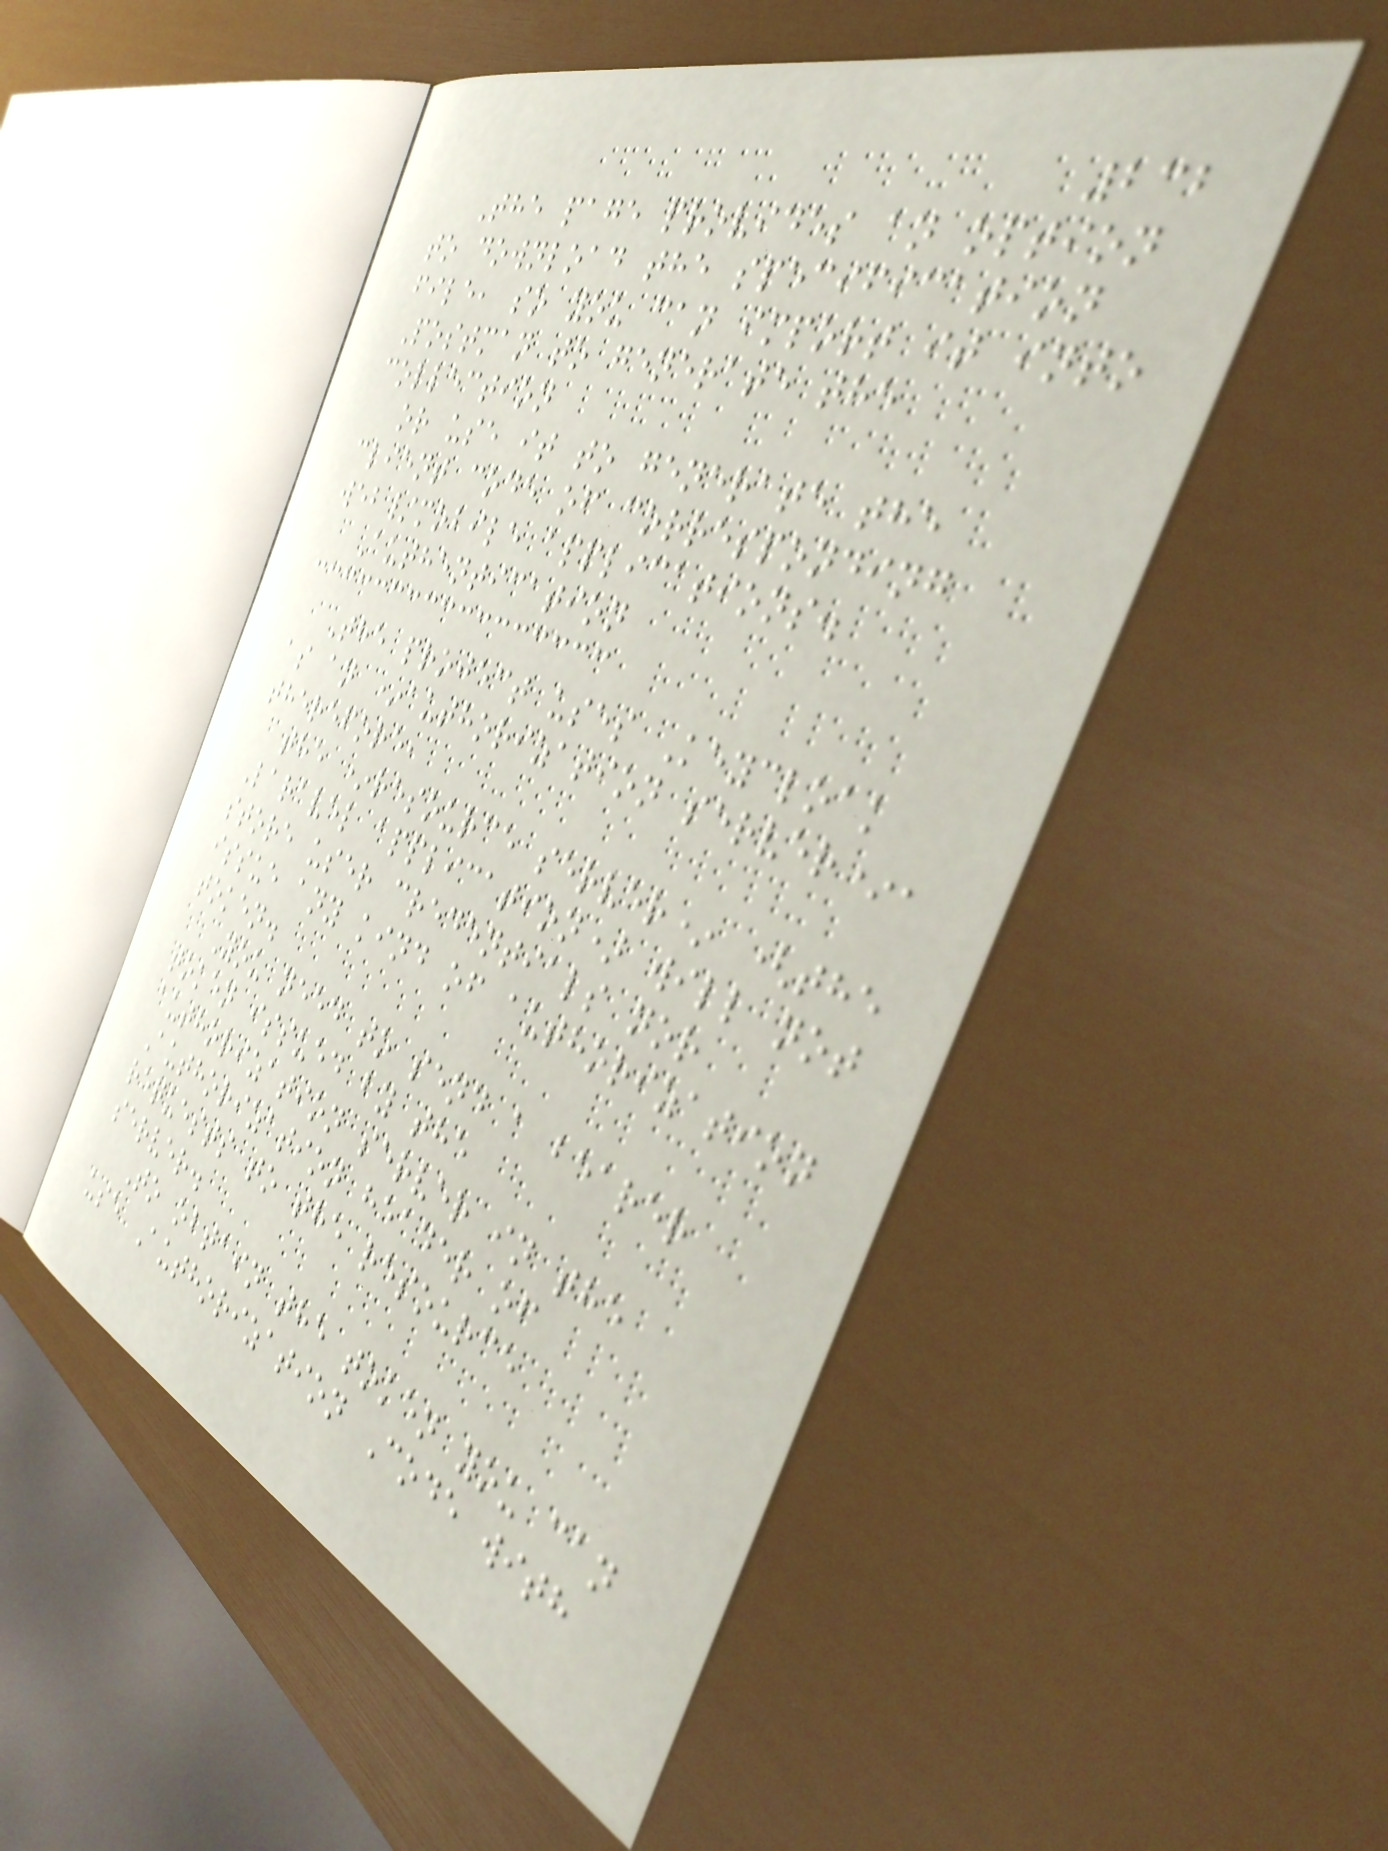232
The page provides an option
to download the specification
file, so you can import it into
Postman to generate the
collection
or use it to generate the
client code of corresponding
web/mobile applications.
Authentication
The project uses Keycloak
as an *authorization server*,
therefore,
the *resource server* (the
Laravel application) will not
store user credentials nor
issue any kind of authorization
token.
You need to send a bearer
token issued by the
authorization server in the
Authorization header of
requests to the resource
server.
To obtain the token you can
use Authorization Code with
